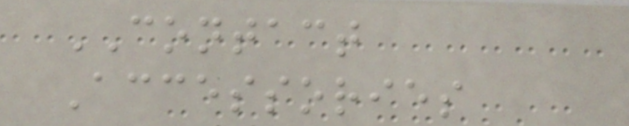CONTACT
Accessories
